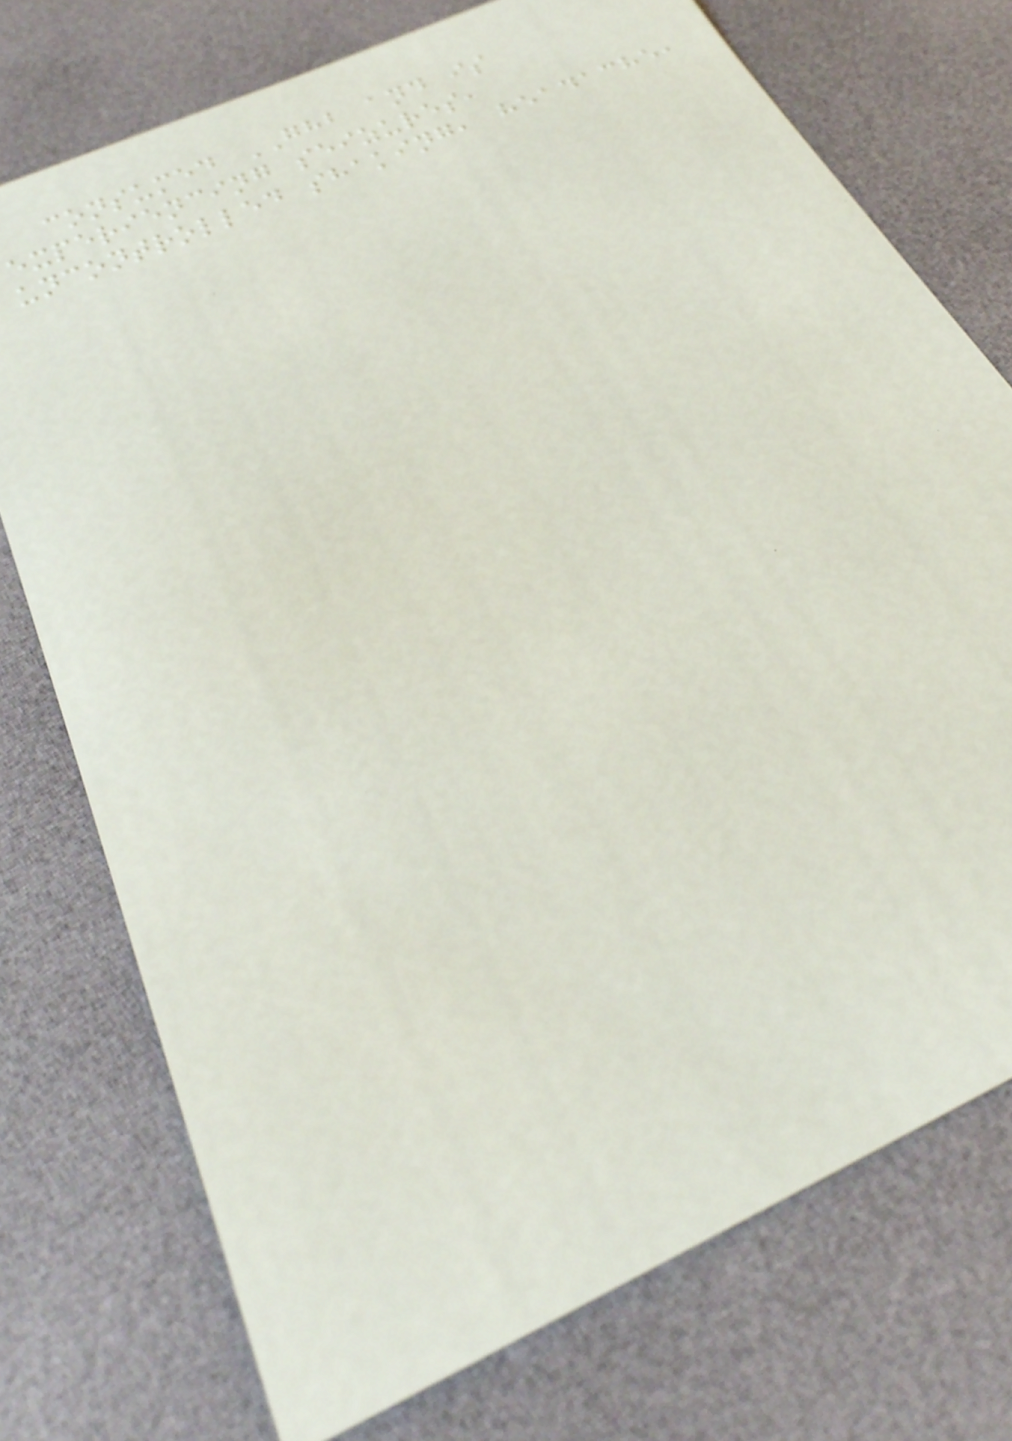consumed GHB and is
experiencing seizures,
uncontrolled shaking, headache,
